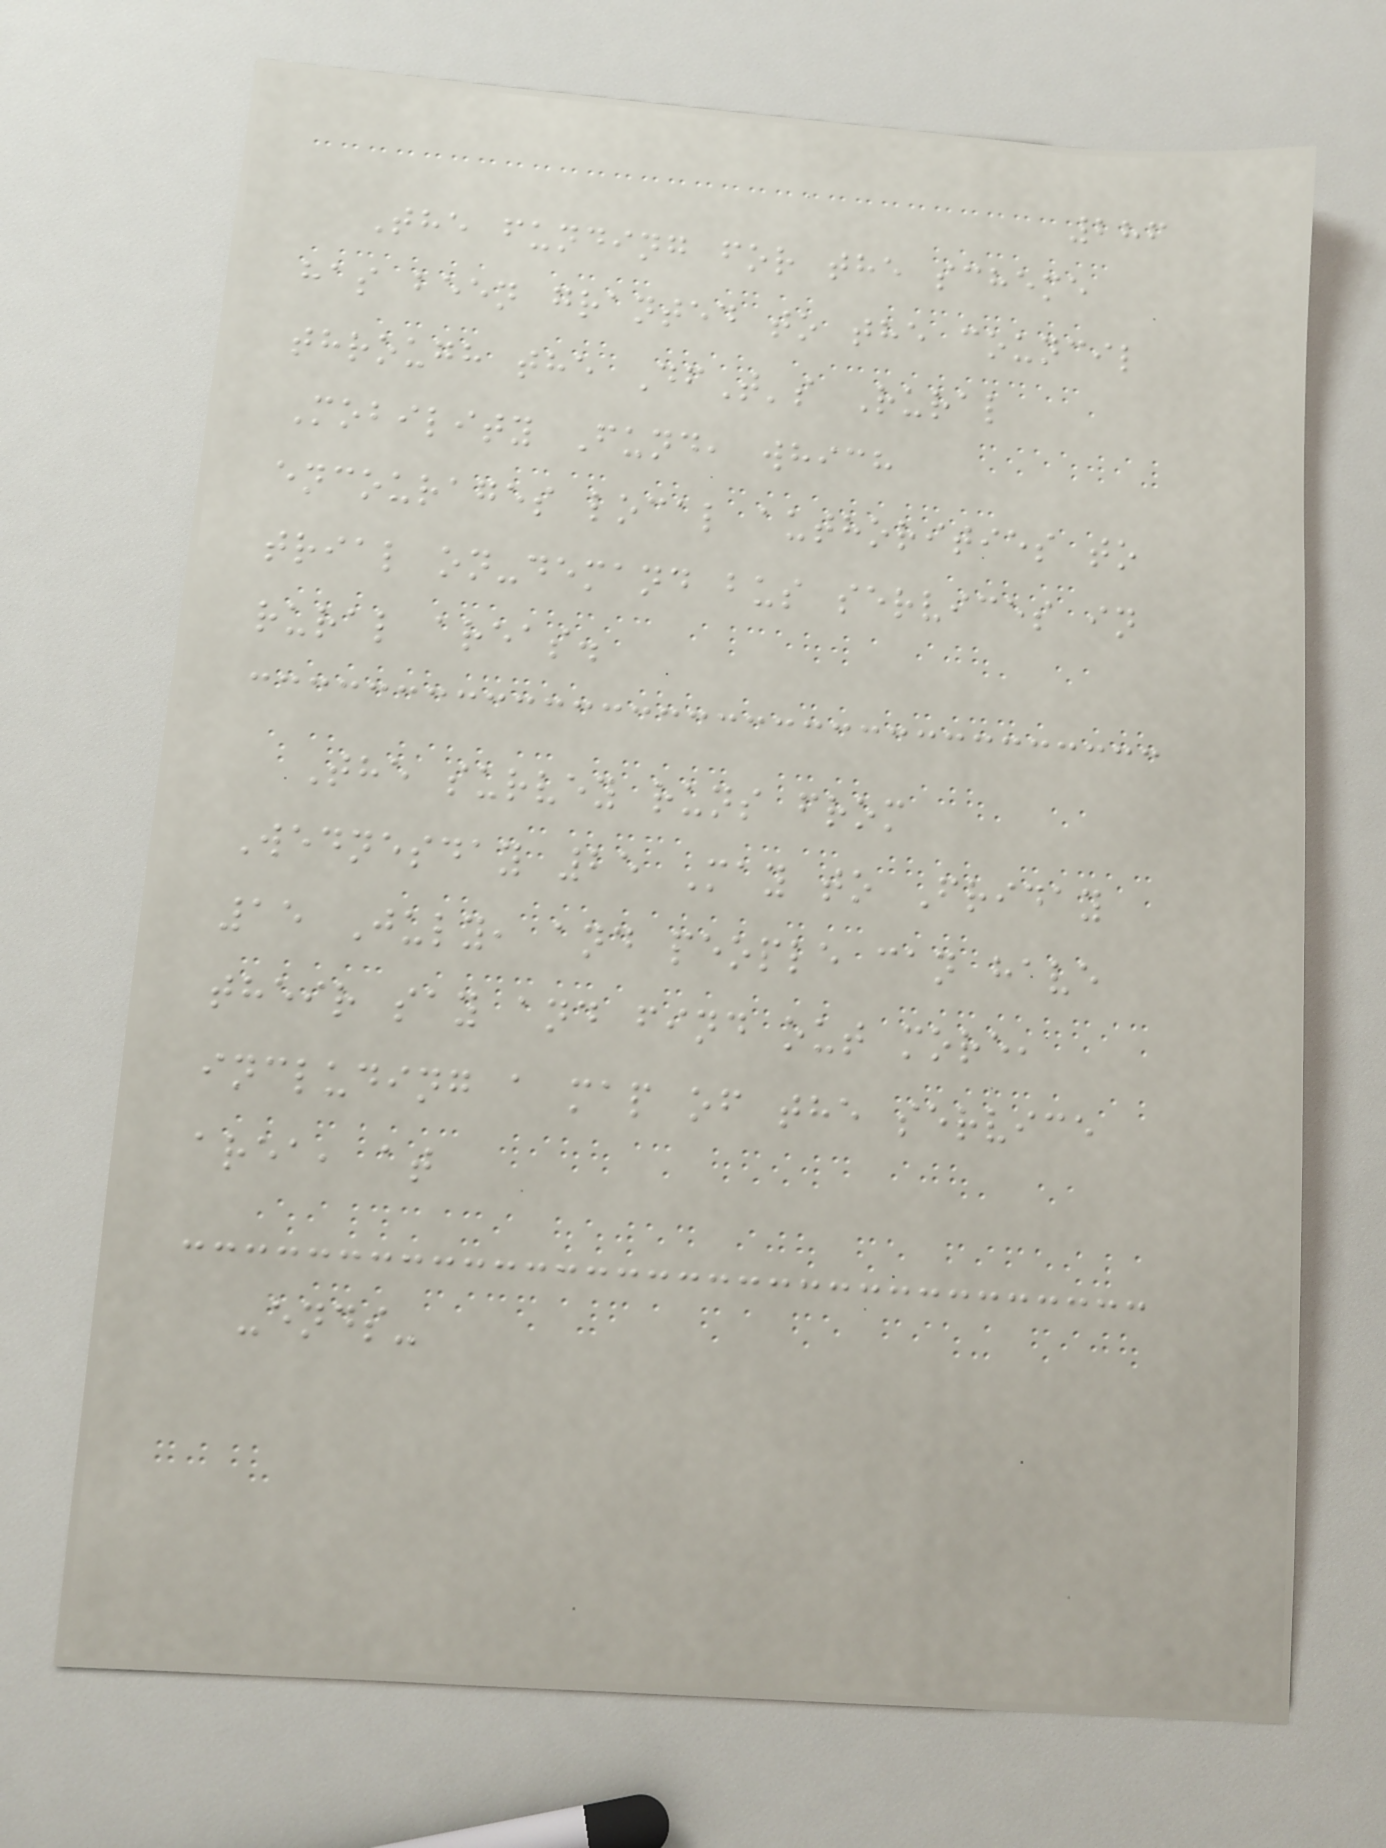286
The funding for the scheme
has been granted to the council
through the DfT's Rural
Mobility Fund, which
encourages local authorities to
trial on-demand bus services in
rural areas.
The survey runs from
Wednesday 25 May to Friday
15 July, and people can have
their say and find out more,
including a map of the service
area, at
-ends-
